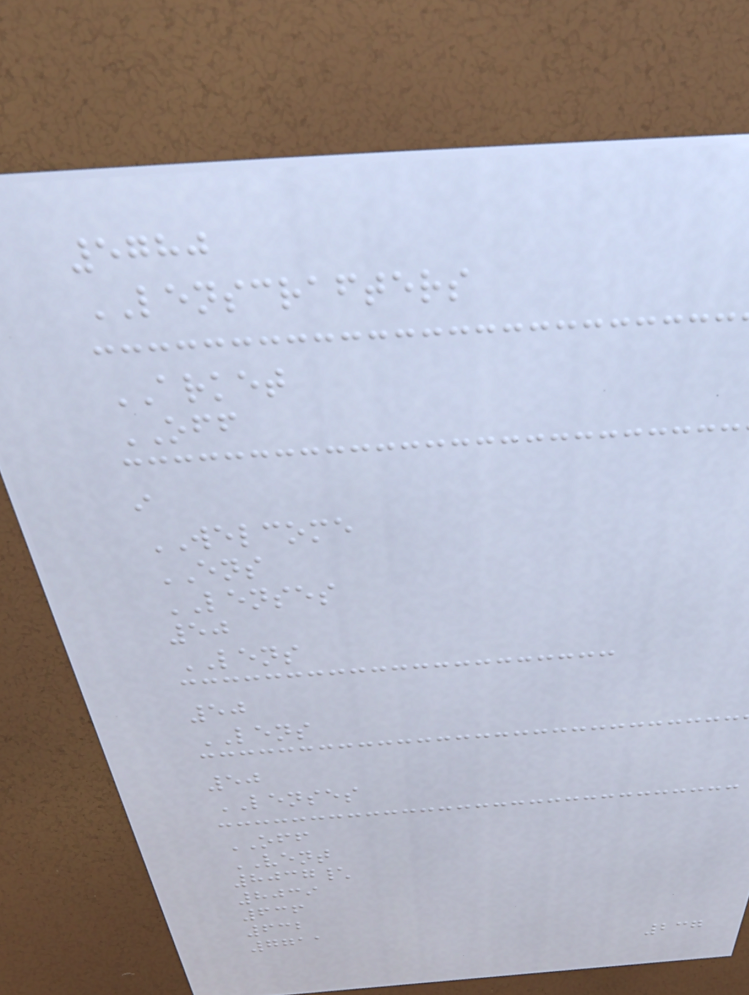5780
LENSCRAFTERS
ARKET
OFF
i
WELCOME
ENS
LENSES
50
LENS
50
LENS
50
LENSES
OFF
VENT
8037\
8039
636
632
7711
237
